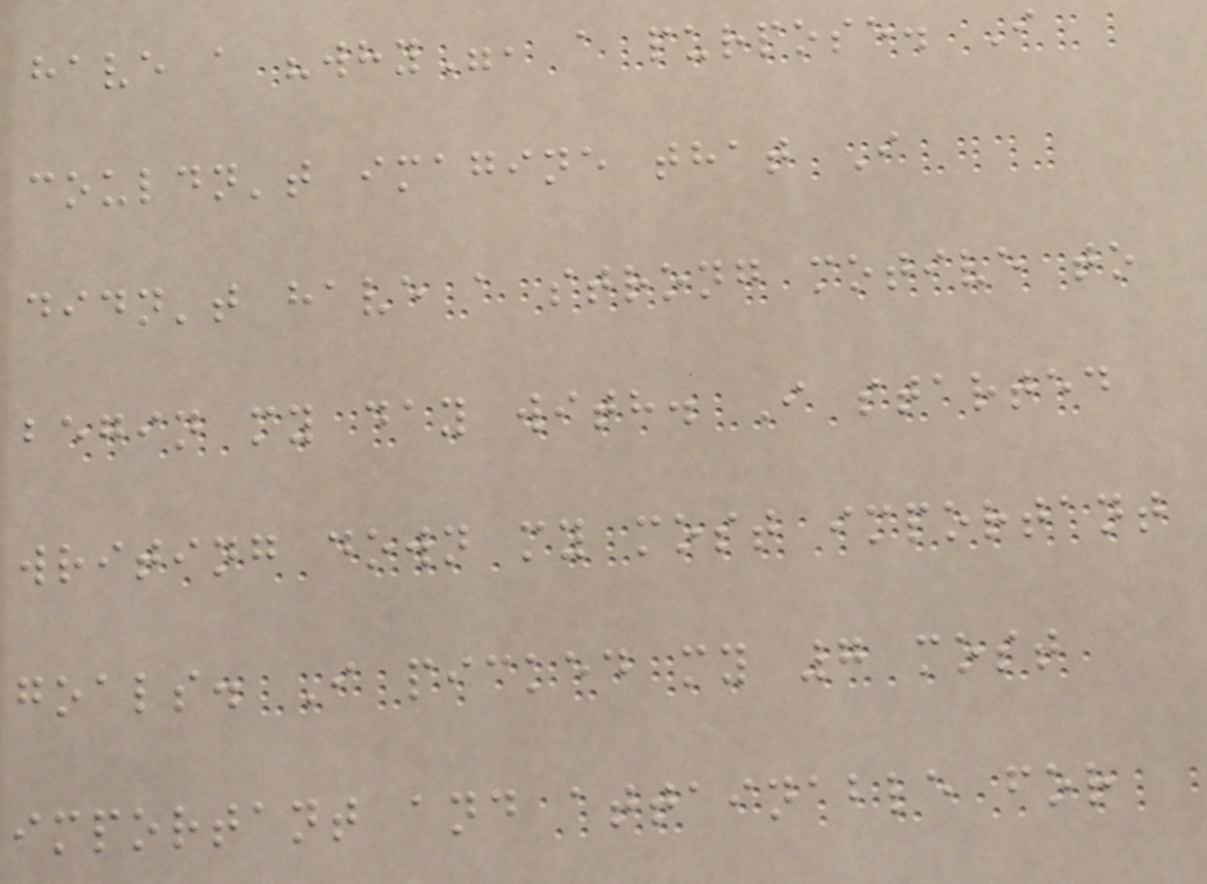have a "why", a purpose. I
couldn't imagine that I
didn't have a strong motive to
begin my day with. I started
writing down my most important
goals. I picked my 7 most
important and attainable for
